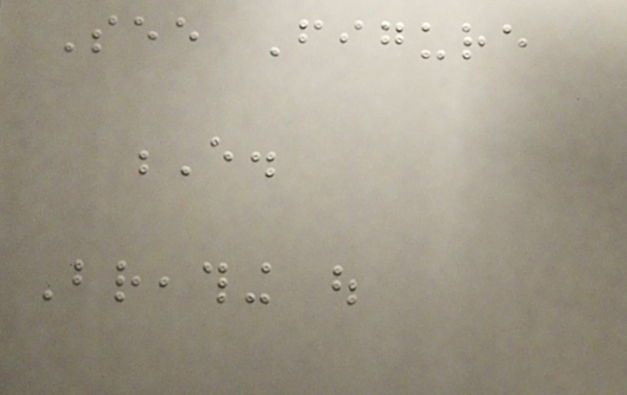See Figure
E.
Breathing out
